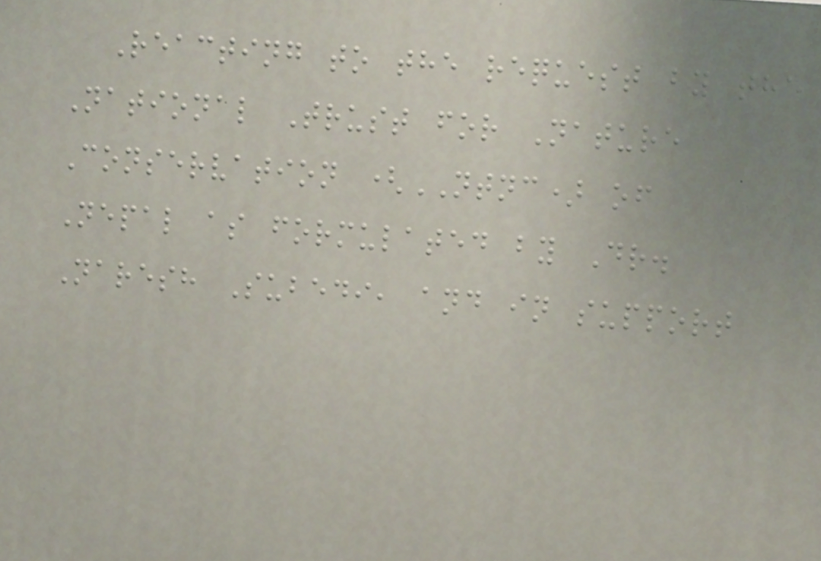Reacting to the request by the
National Trust for Nature
Conservation (NTNC) of
Nepal as formulated by Dr.
Naresh Subedi, and in support
